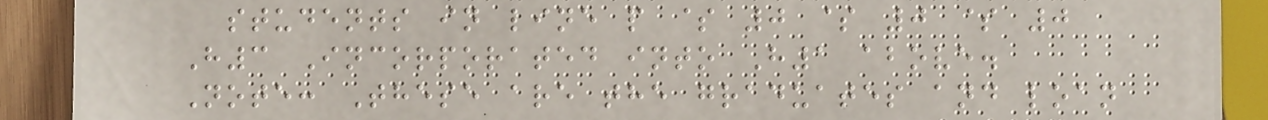students in line p $ 0 $ 0 $ 0
H3 Incorporated into H1 above.
Note: These are the graduates and loan
